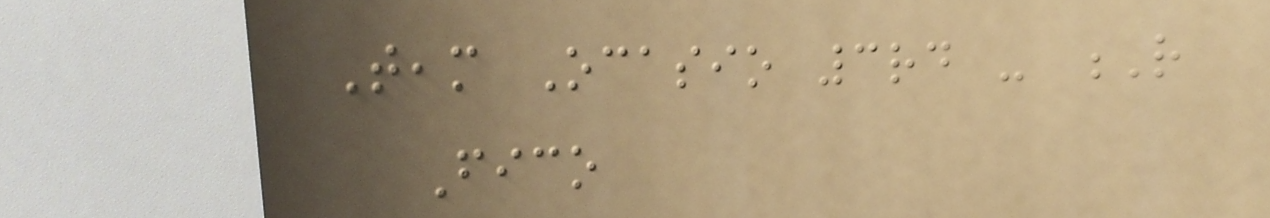Team Ocasio 3rd - R
Fico
